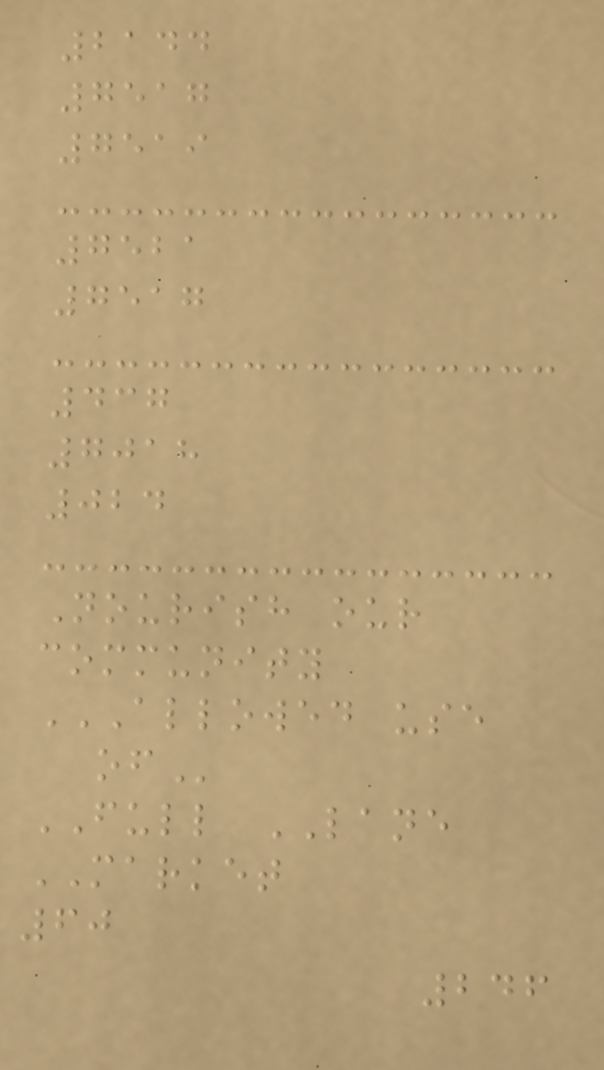2144
7517
7519
7521
7517
437
7018
024
Nourish our
community
ALLOWED USE
OF
FULL LANE
MARKET
60
246
